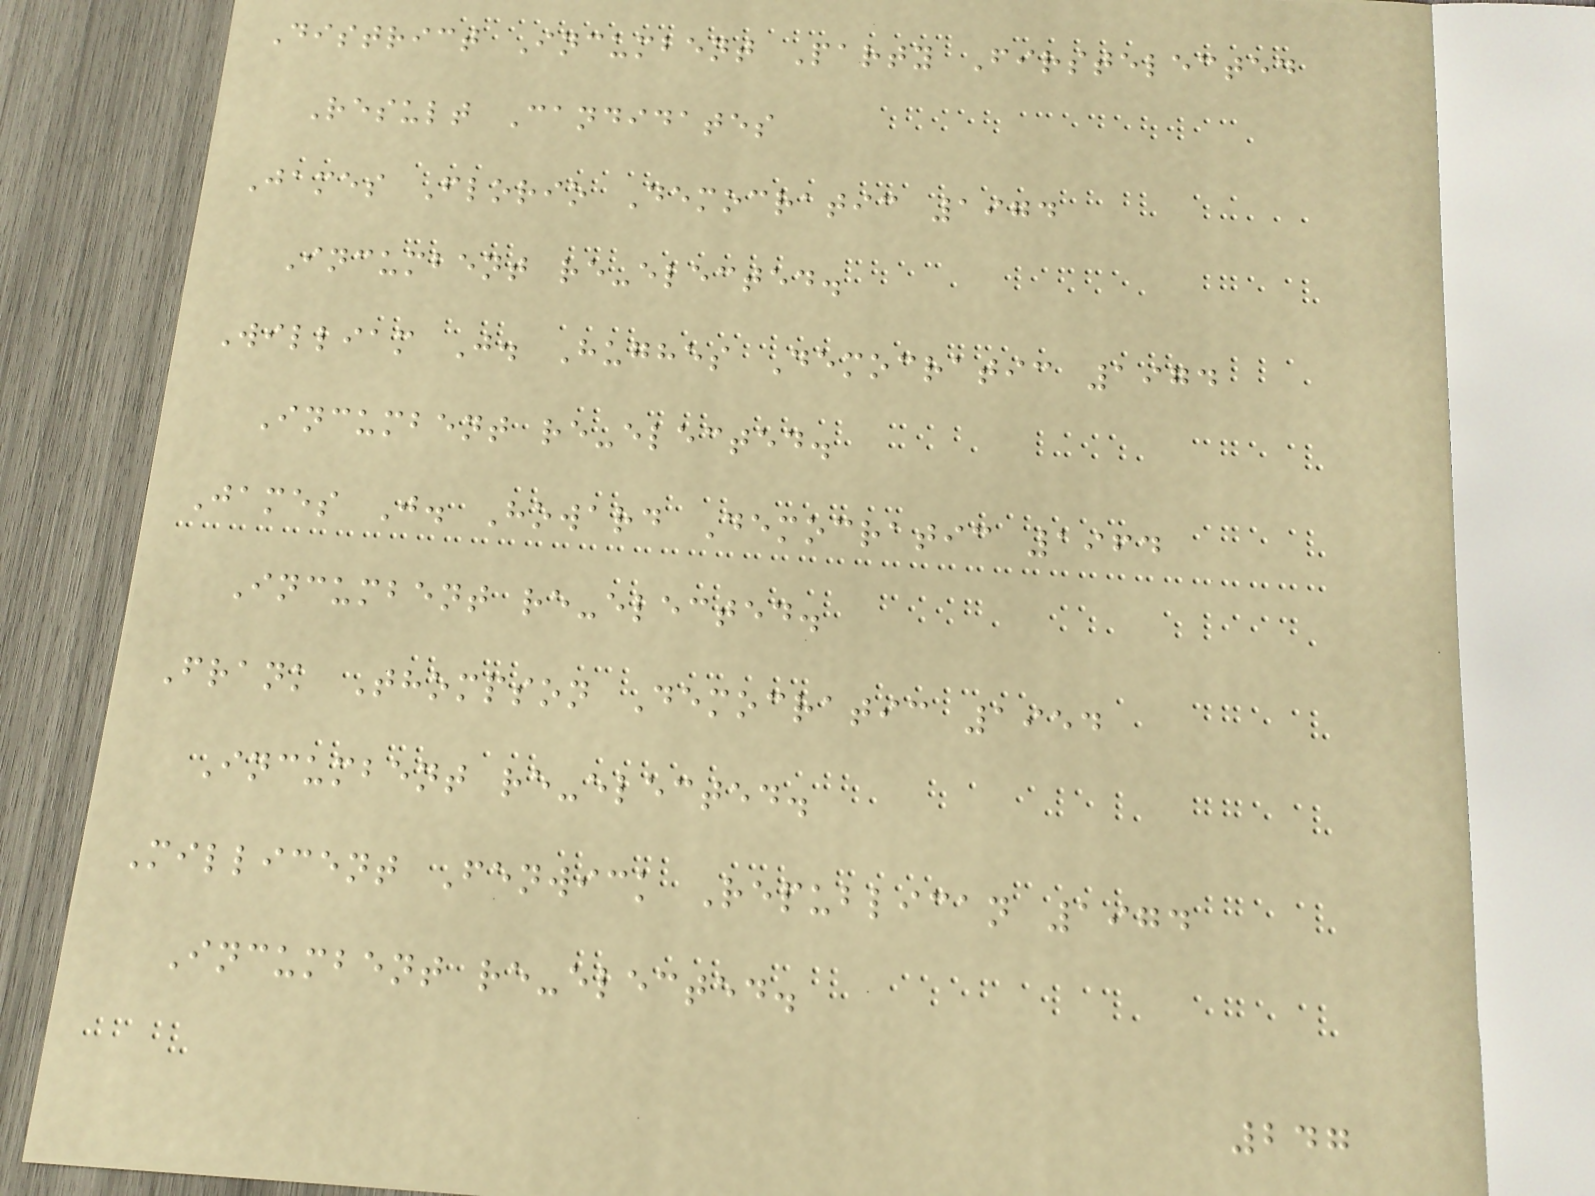District Incumbent Party Firstelected
Result Candidates
James Florio Democratic 1974
Incumbent re-elected.
William J. Hughes Democratic 1974
Incumbent re-elected.
James J. Howard Democratic 1964
Incumbent re-elected.
Frank Thompson Democratic 1954
Incumbent re-elected.
Millicent Fenwick Republican 1974
Incumbent re-elected.
247
